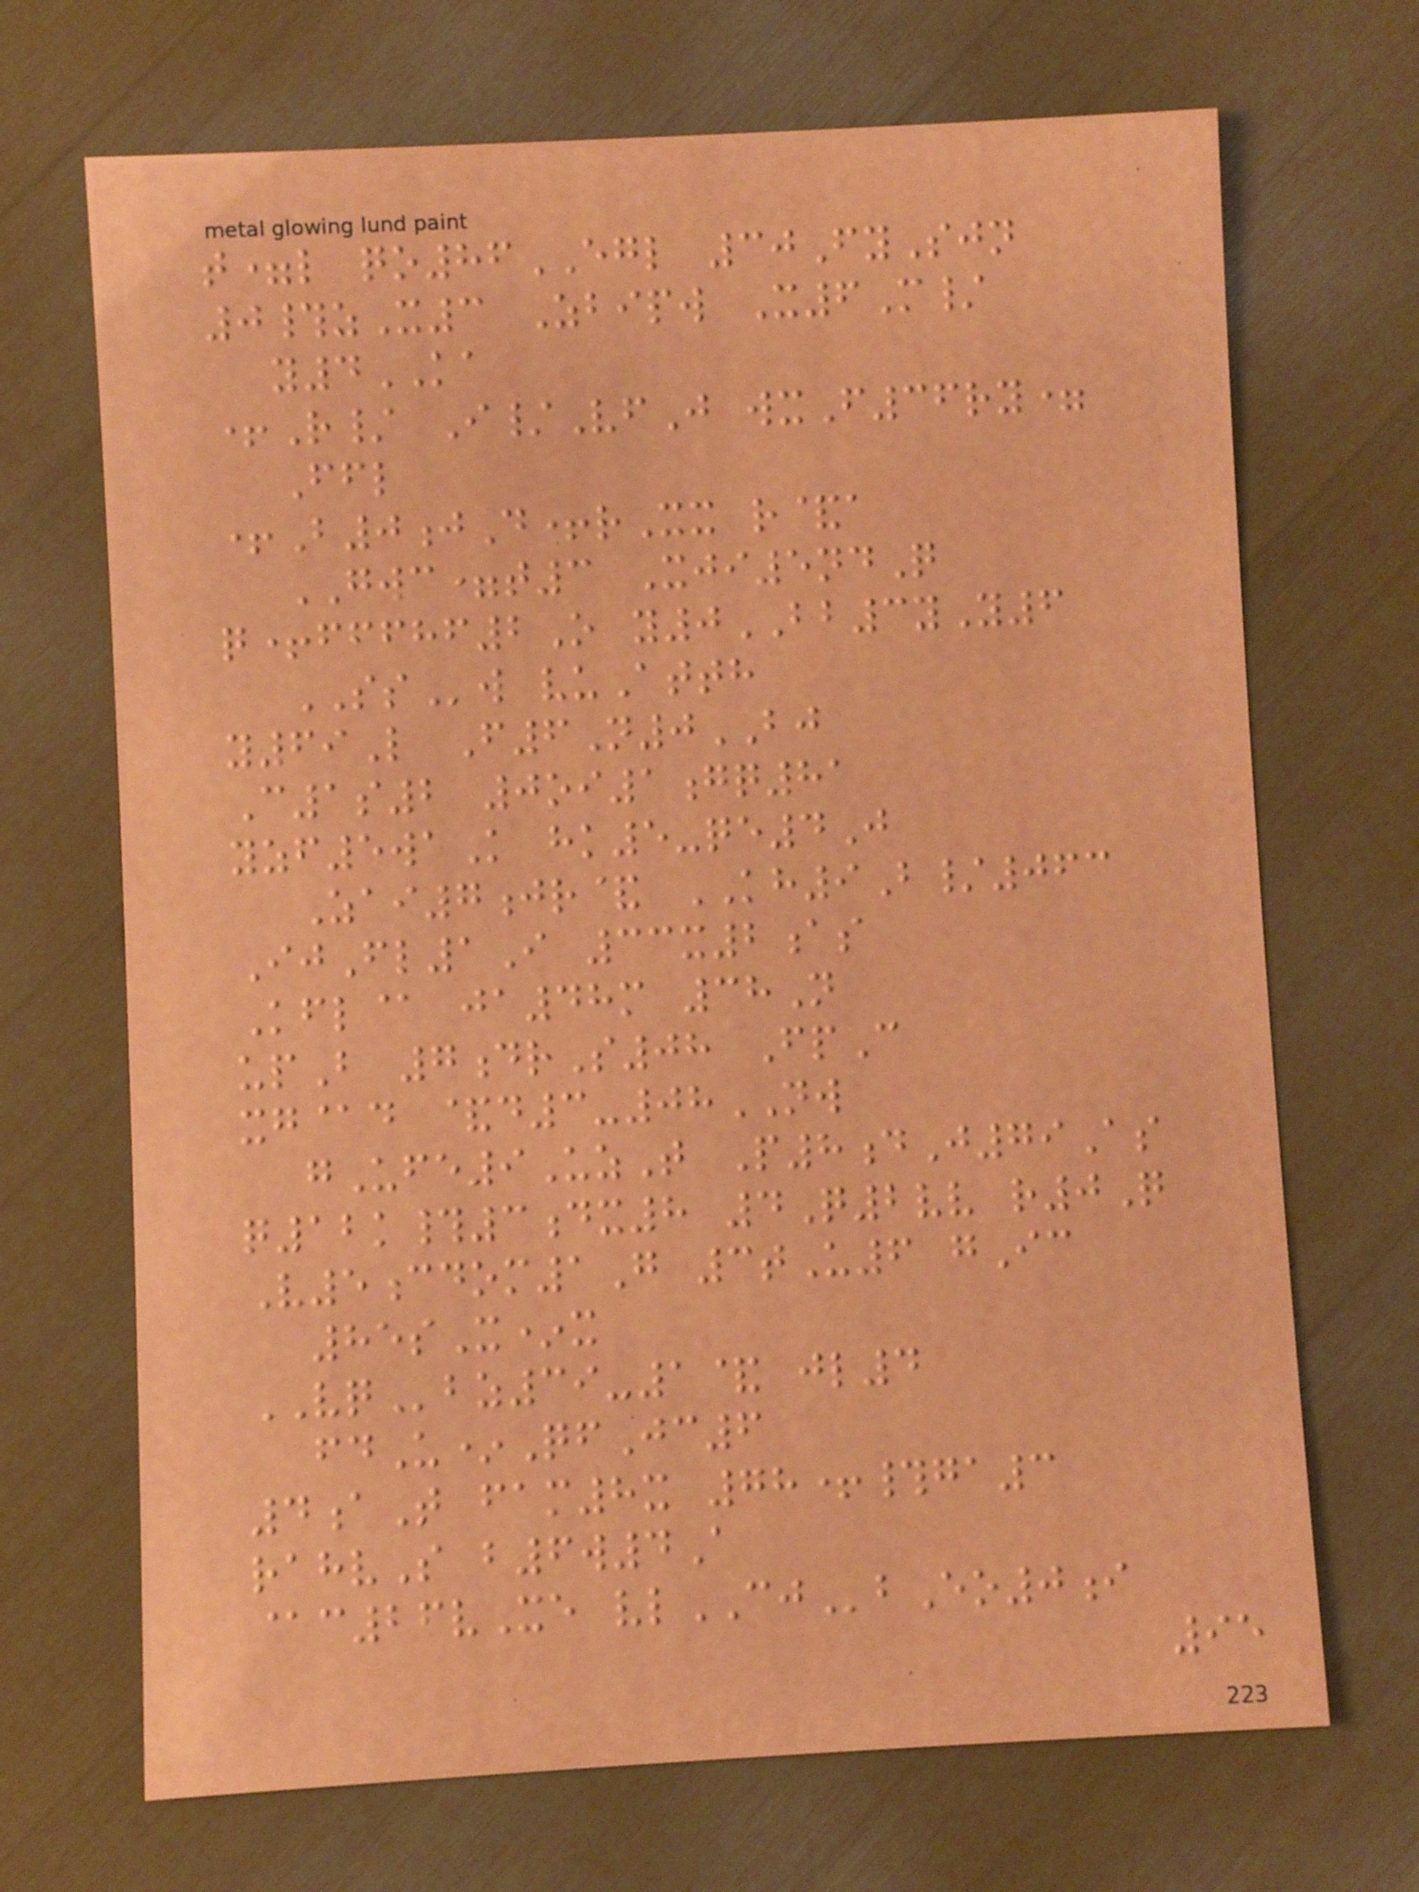t=l qo86EGL 30FySjn
0#zX3 Zbipw X6M/
y4KA
+R/ I/VfJ wxF36ry=
Ffl
+B0jD+rXx r&a
GWC=t3 Xji5ndQ
q+fffhf2O y0BB3yY6
SSw vuAtth
y69L F6N0BJ
C1s2 0oi1gq81
yzf5waK hk5-qe4J
Zai7jr& KH9B/063
IjFl1I 33x2as
Kfl@ ja48m 38N
upB 7drS08 FpC
xg@d &d3-08NW
gUfe9UzT P8dJ79As
q12k#3dx8 4Q2vv r0Q
V5cdom1G 3tU6 gIc
85sX*x
VQbz39-1& jl4
fdU*QfJc6
4aT fam8x 78+#ga3
rahvS b6w4A
@c26vXe vlCJbEo0i
95
